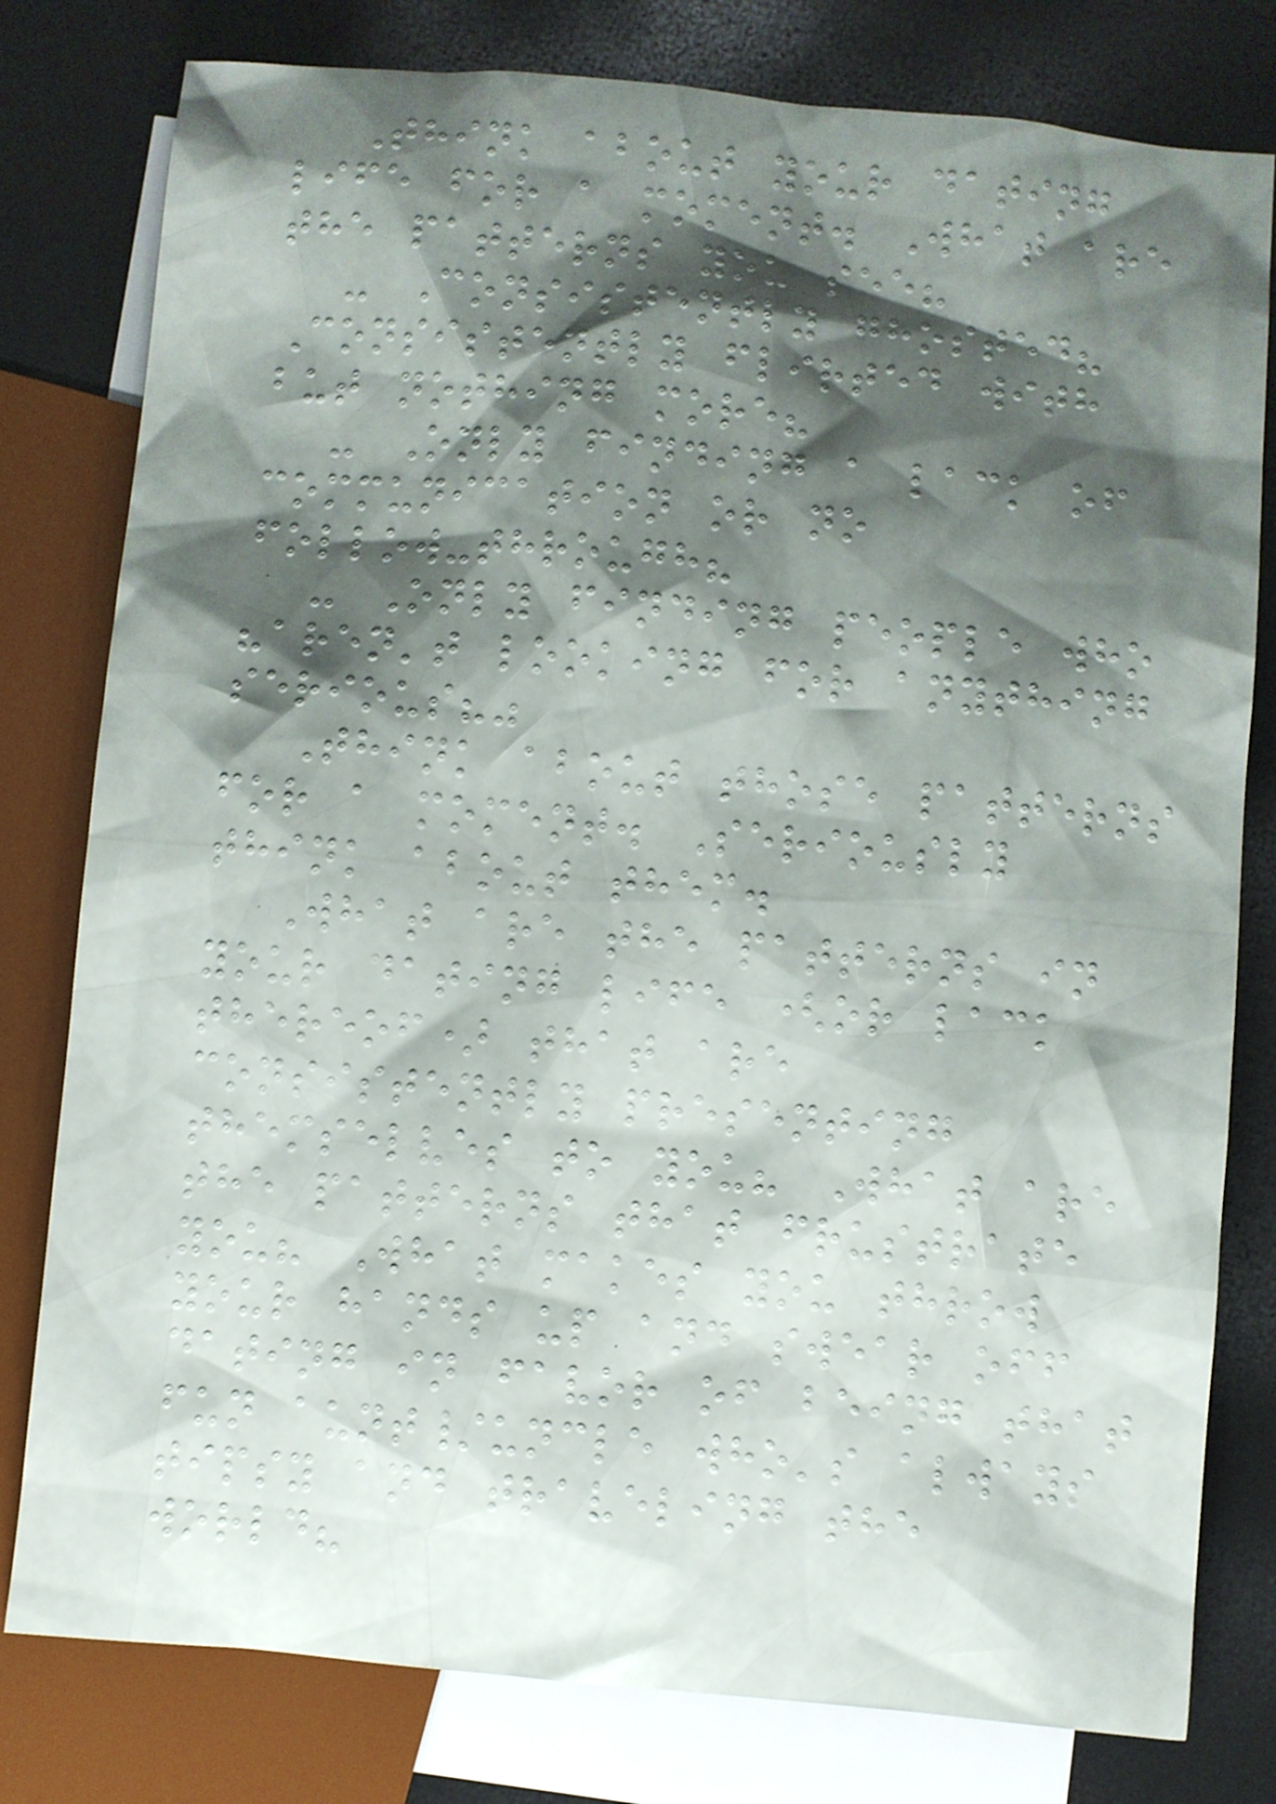Think about your dating
life for a moment. What are
the patterns you see?
- Consistently ghosted?
Consistently flirted with
but nothing more?
- Only finding a lack of
communication or no
follow-through?
- Only finding people who
"aren't looking for anything
serious?"
Think about those patterns
for a moment. Seriously
think about them.
What are the patterns in
your dating life (or lack
thereof) that are
consistently presenting
themselves to you? What are
the patterns that frustrate
you? What makes you throw
your hands up and swear off
dating in favor of being that
fun aunt/uncle who's always
tipsy and traveling the
world?
